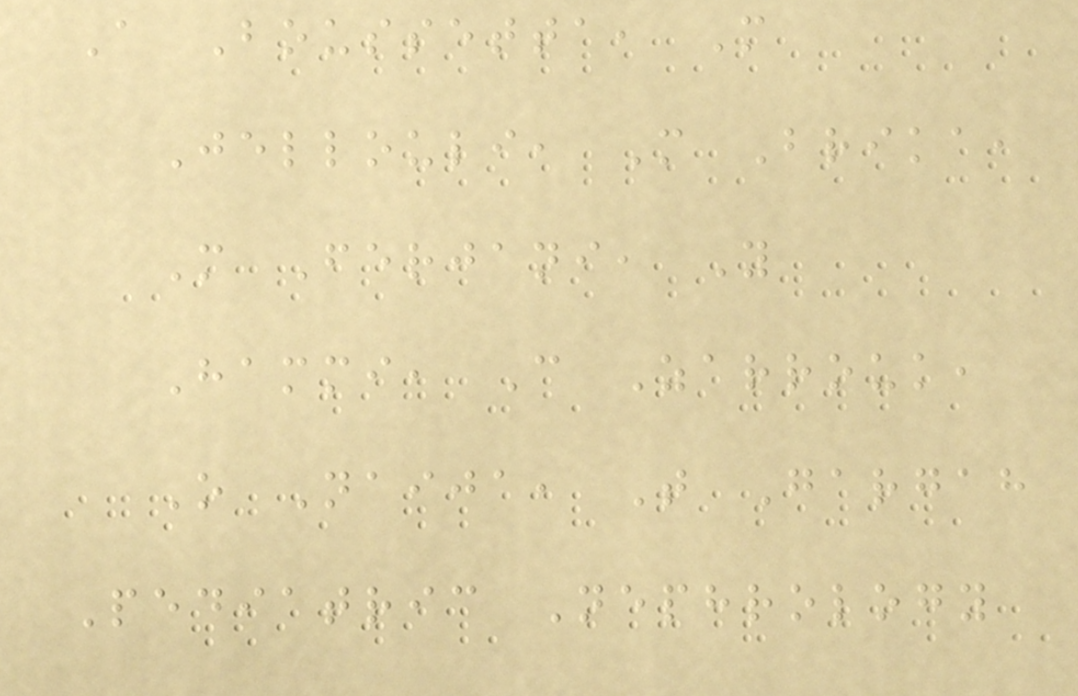A Boussetta, M
Jellouli, M Brika,
M Ferjani, Y
Hammi, C Zarrouk,
O Naija, T Gargah
Pediatric Nephrology
